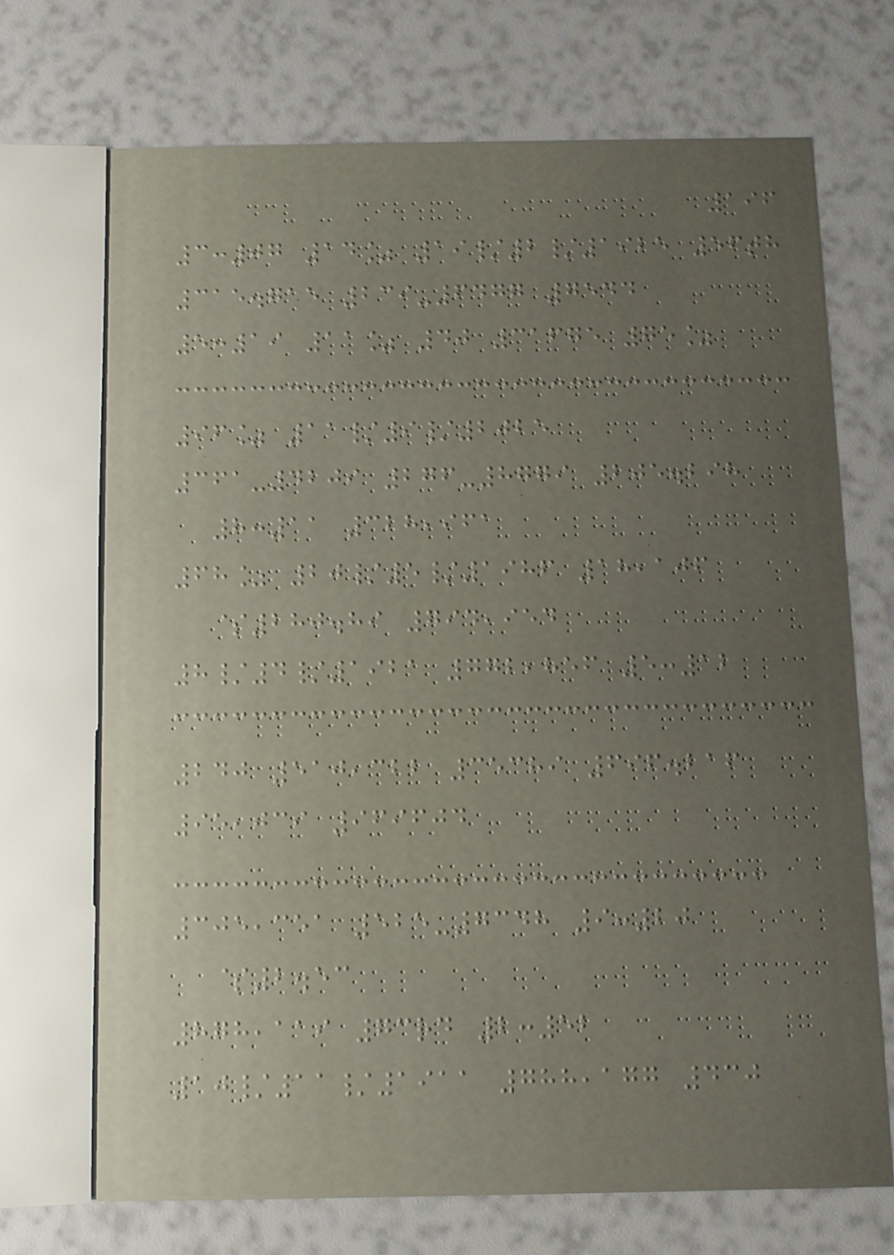196
3:07 14% 19/2/1925 56th
315.715 239-6477 7544
5:19 11% 40 31675 75%
96% 11/9/2025
361-4209 276-8779 205.298
8:11 328,961
68% 20/5/1986 18,106
$280.89 794,954
8/4/1921 772,856 5:12
240 510,322 35389 696.216
95,039 969604
305,351 525-7348 9:20
$2.53
878,119 73rd 2:52
10/11/1911 788,177 430
